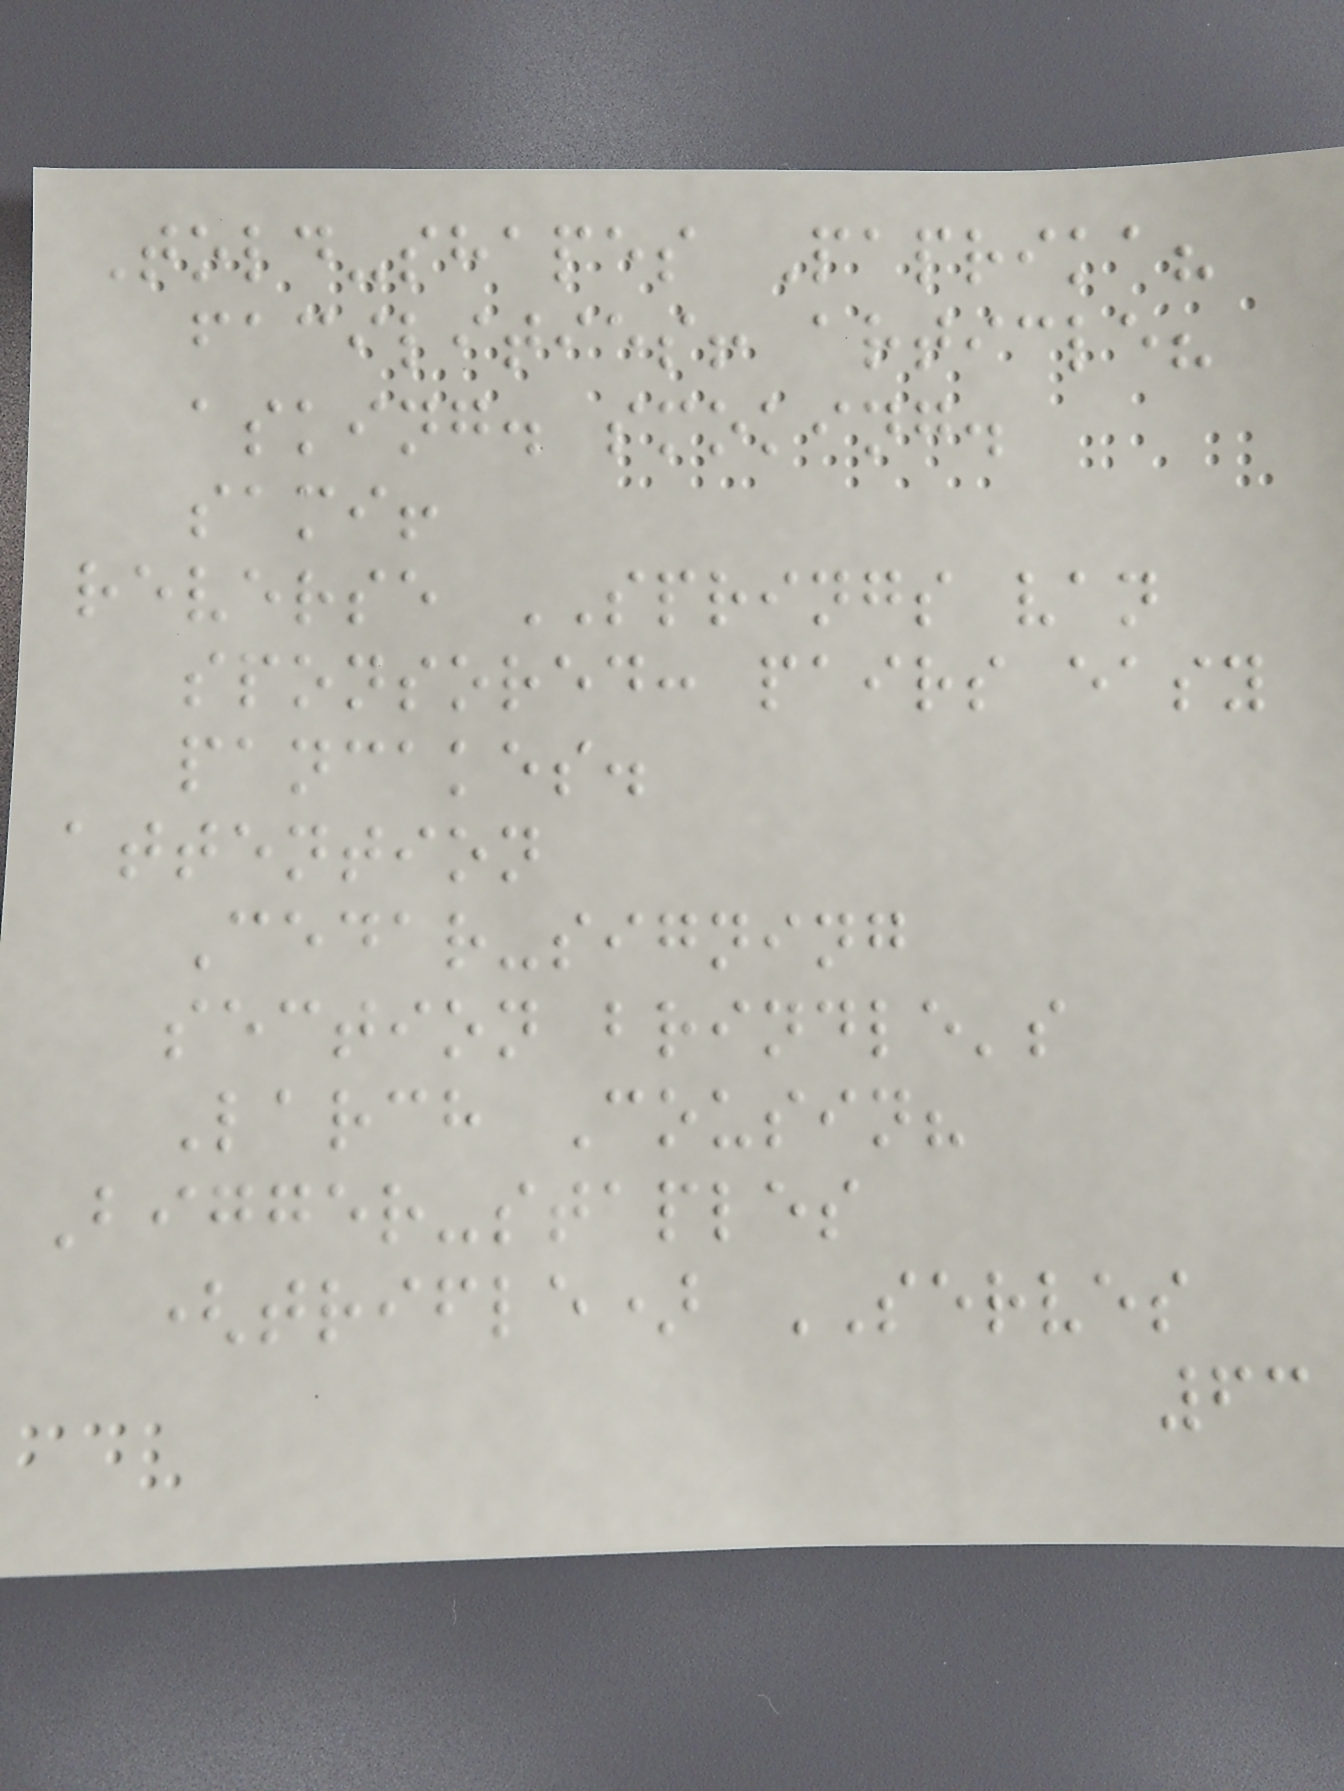Told-shapes Paprika?
facilities! article?
asking. smoking.
sami!
reverse SPRINGS van
sponsored: pairs easy
pancakes.
attention
Cedar-signing
section brindle's
Larch Cousin?
Bigger-staples
(trifle) SERVES
63
